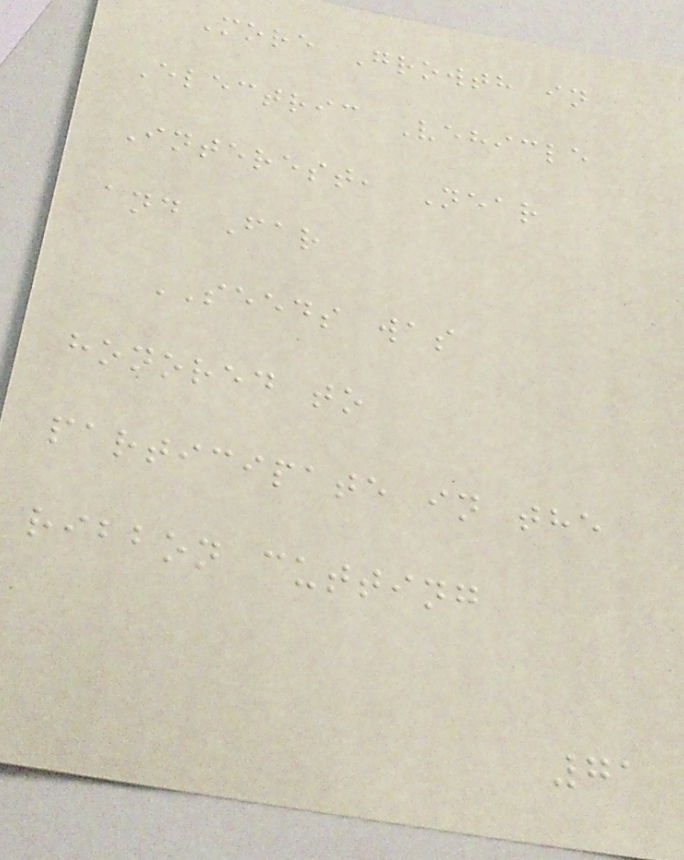More Growth in
Electric Vehicle
Interest, Near
and Far
SEEDS was
honored to
participate in the
ribbon cutting
71
